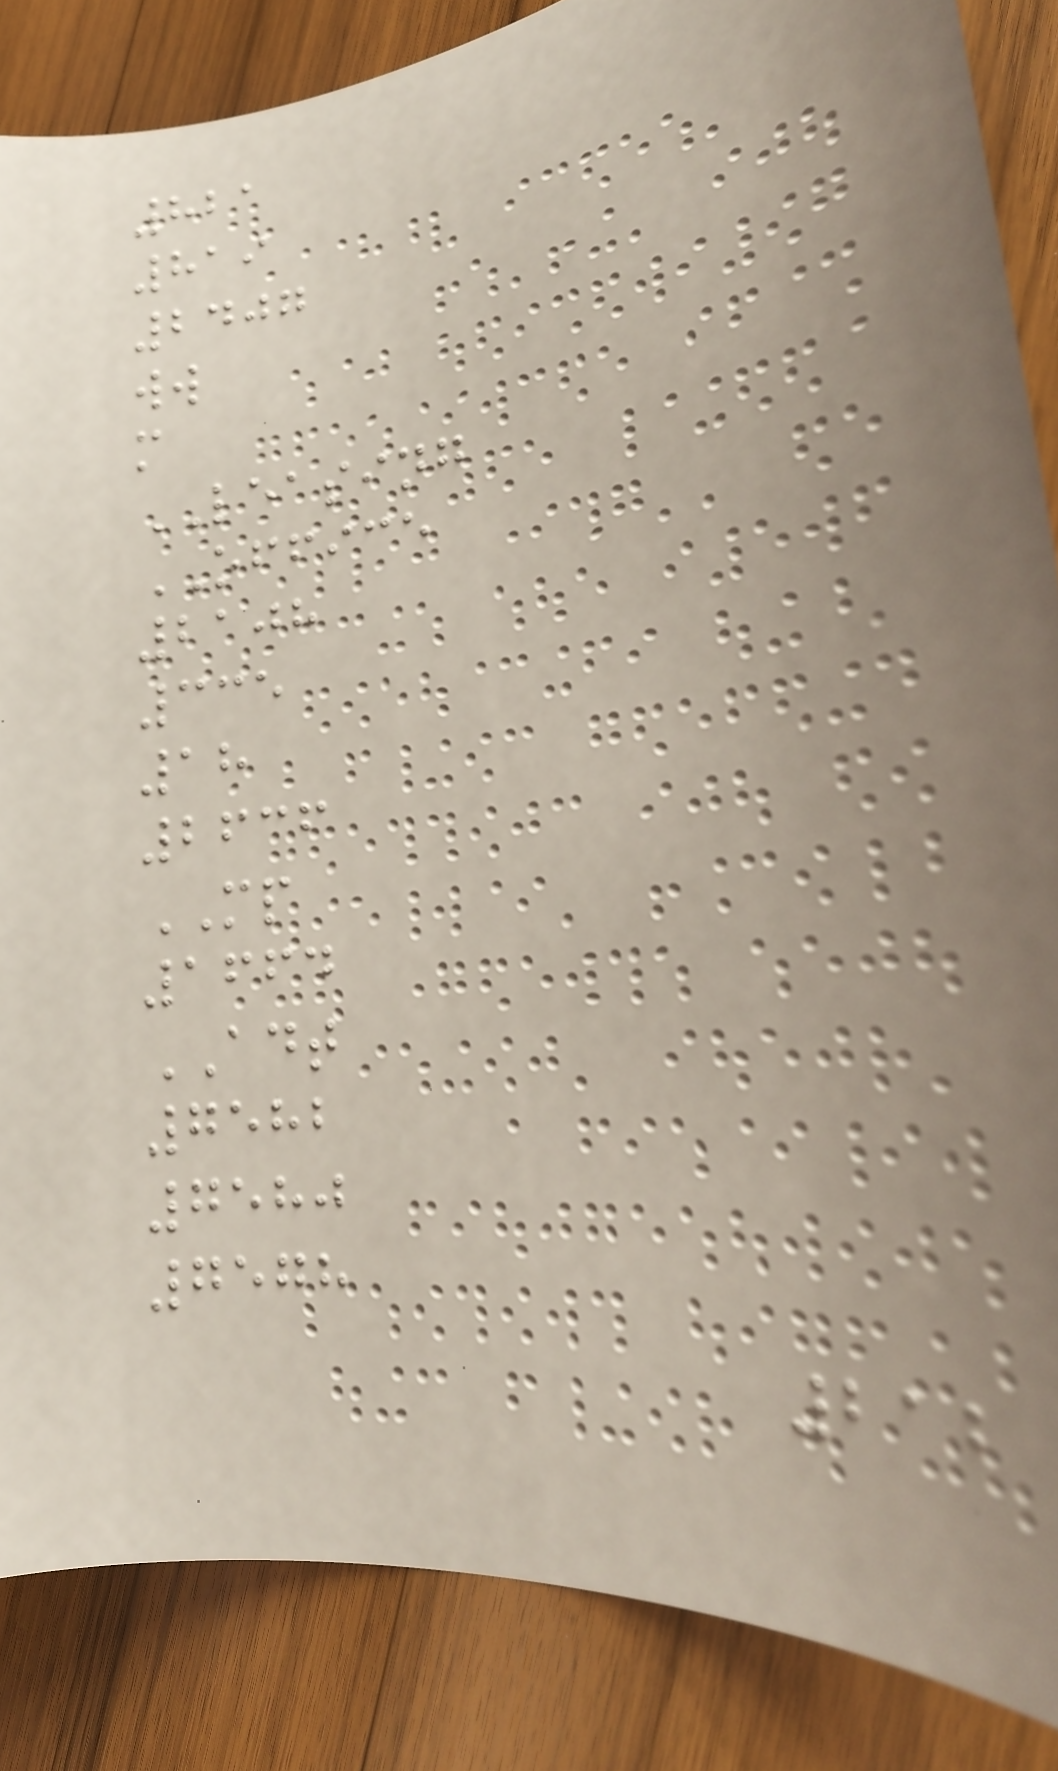821
819
2407
ww
m
LEASING
OFFICE
2108
335
18
2636
MP
1664
ADT
7582
7580
7578
212
